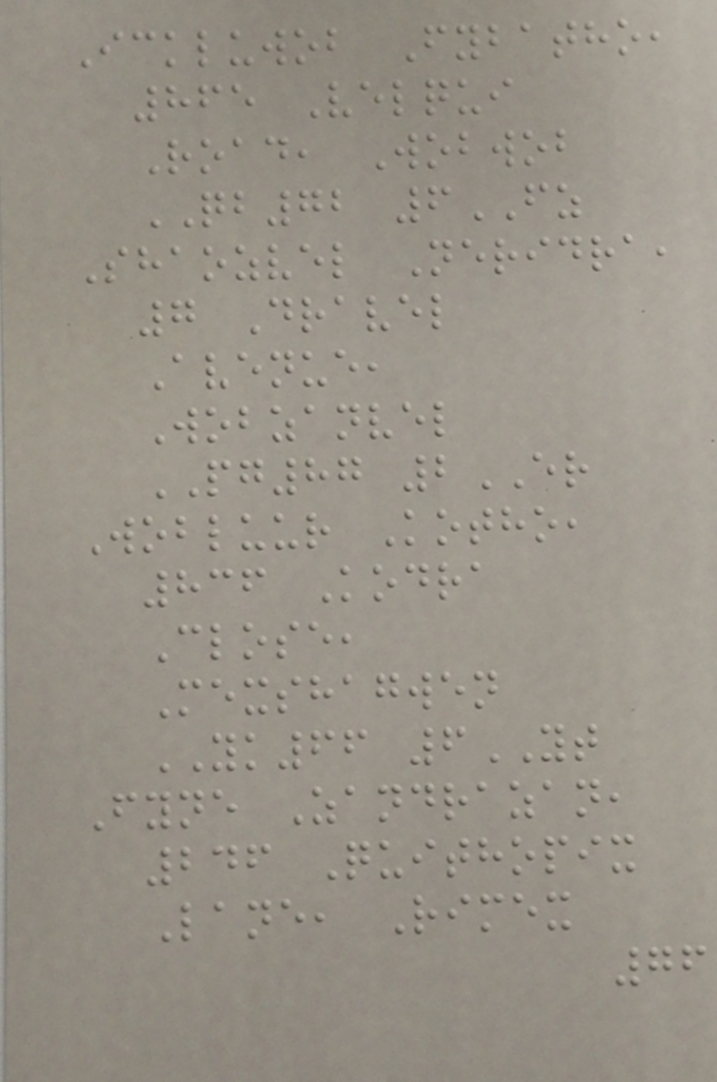Ickluwob Fybatho,
865 Velqui
Road, Wobwob
QB72 6FZ
Shaozvel Neridra,
7 Dravel
Avenue,
Wobzanvel
PG87 2ER
Wobluur Kotho,
836 Kodra
Close,
Mexshagwen
YK66 6YT
Fyne Zandrazan,
246 Quithopix
Lane, Rimex
76
